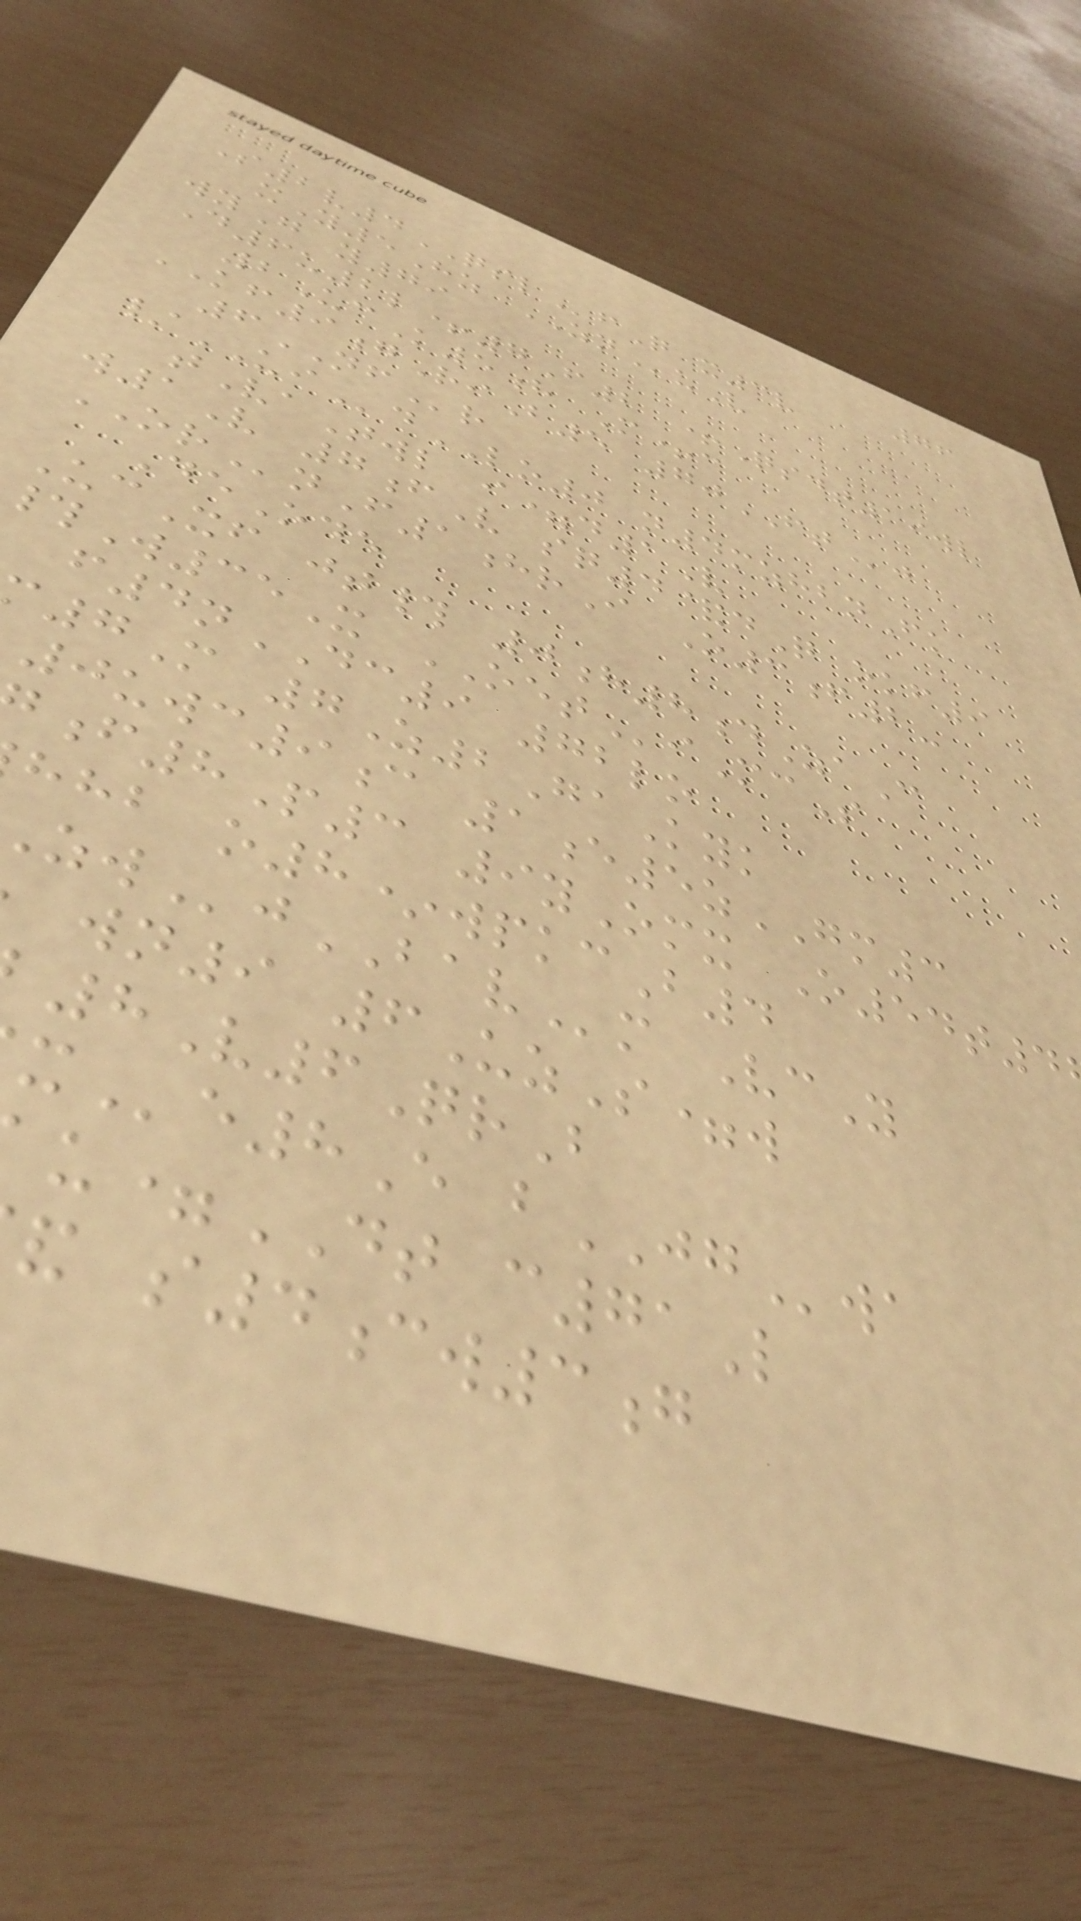76
S2v4QSLfQ x3v
xY5Hz ZNuV
wyG y79
D6u2l+7F2 +Qsdt19wl
2UcK5h M+c
KF9gRiB5 70FTj
6NFr
/UIdLO0 n4mzhbnFk
tVaTwl i=d1V
w1V 7fV sq4&dQ okf9
ORnF1hrI O3f2-
DeOde
UcXf jt# 0h8dZaC
W35X OETiMcS
f4nDC9 72lo
7M 7Z2GaKyk
0uwc9c 1e5zGM3
f8P3 9yOmx O54t4
hhb o8*wpkcB4
jBAVm VcY
wn9 6UzS=w
8V6QrB
e8E bJGwa
u=DT c71L
s4cw3g
